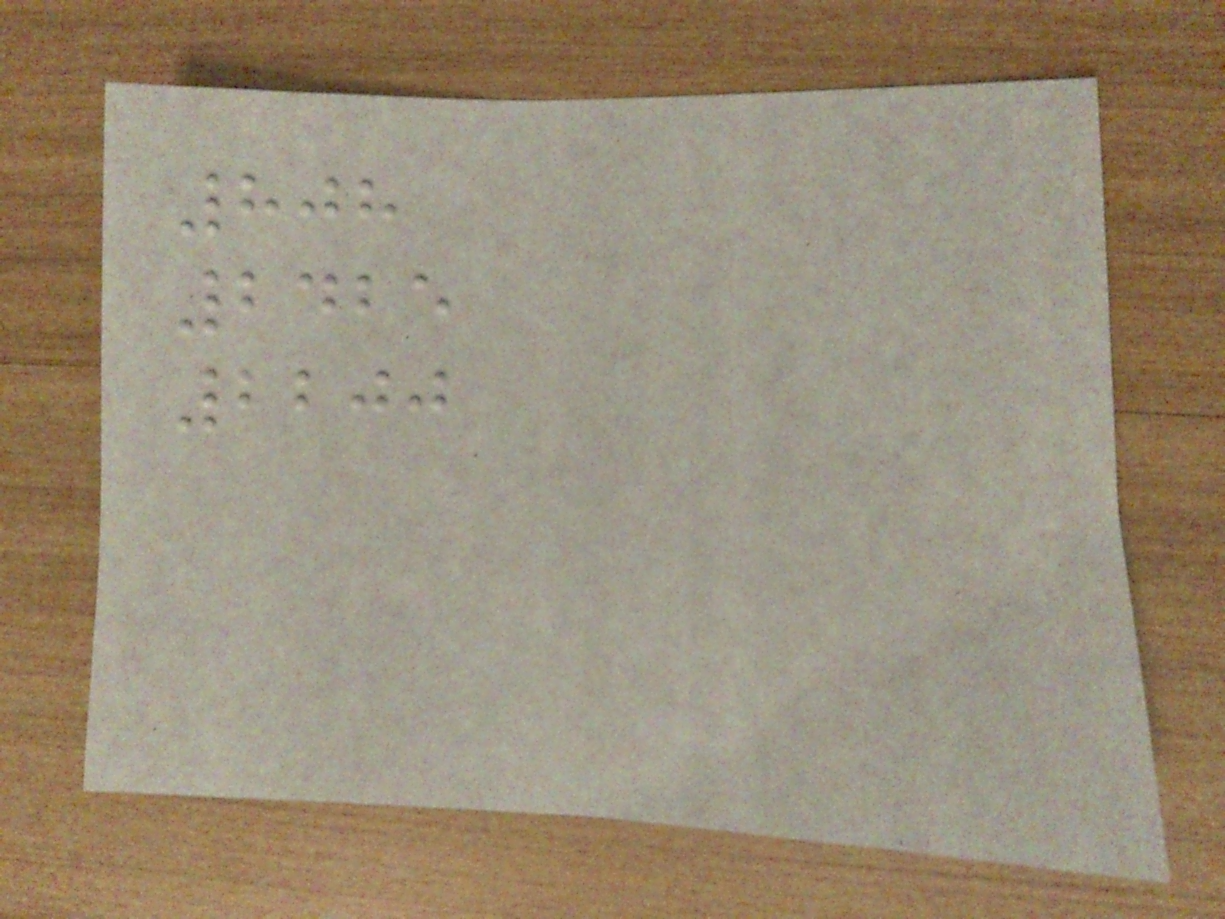808
2425
2200
